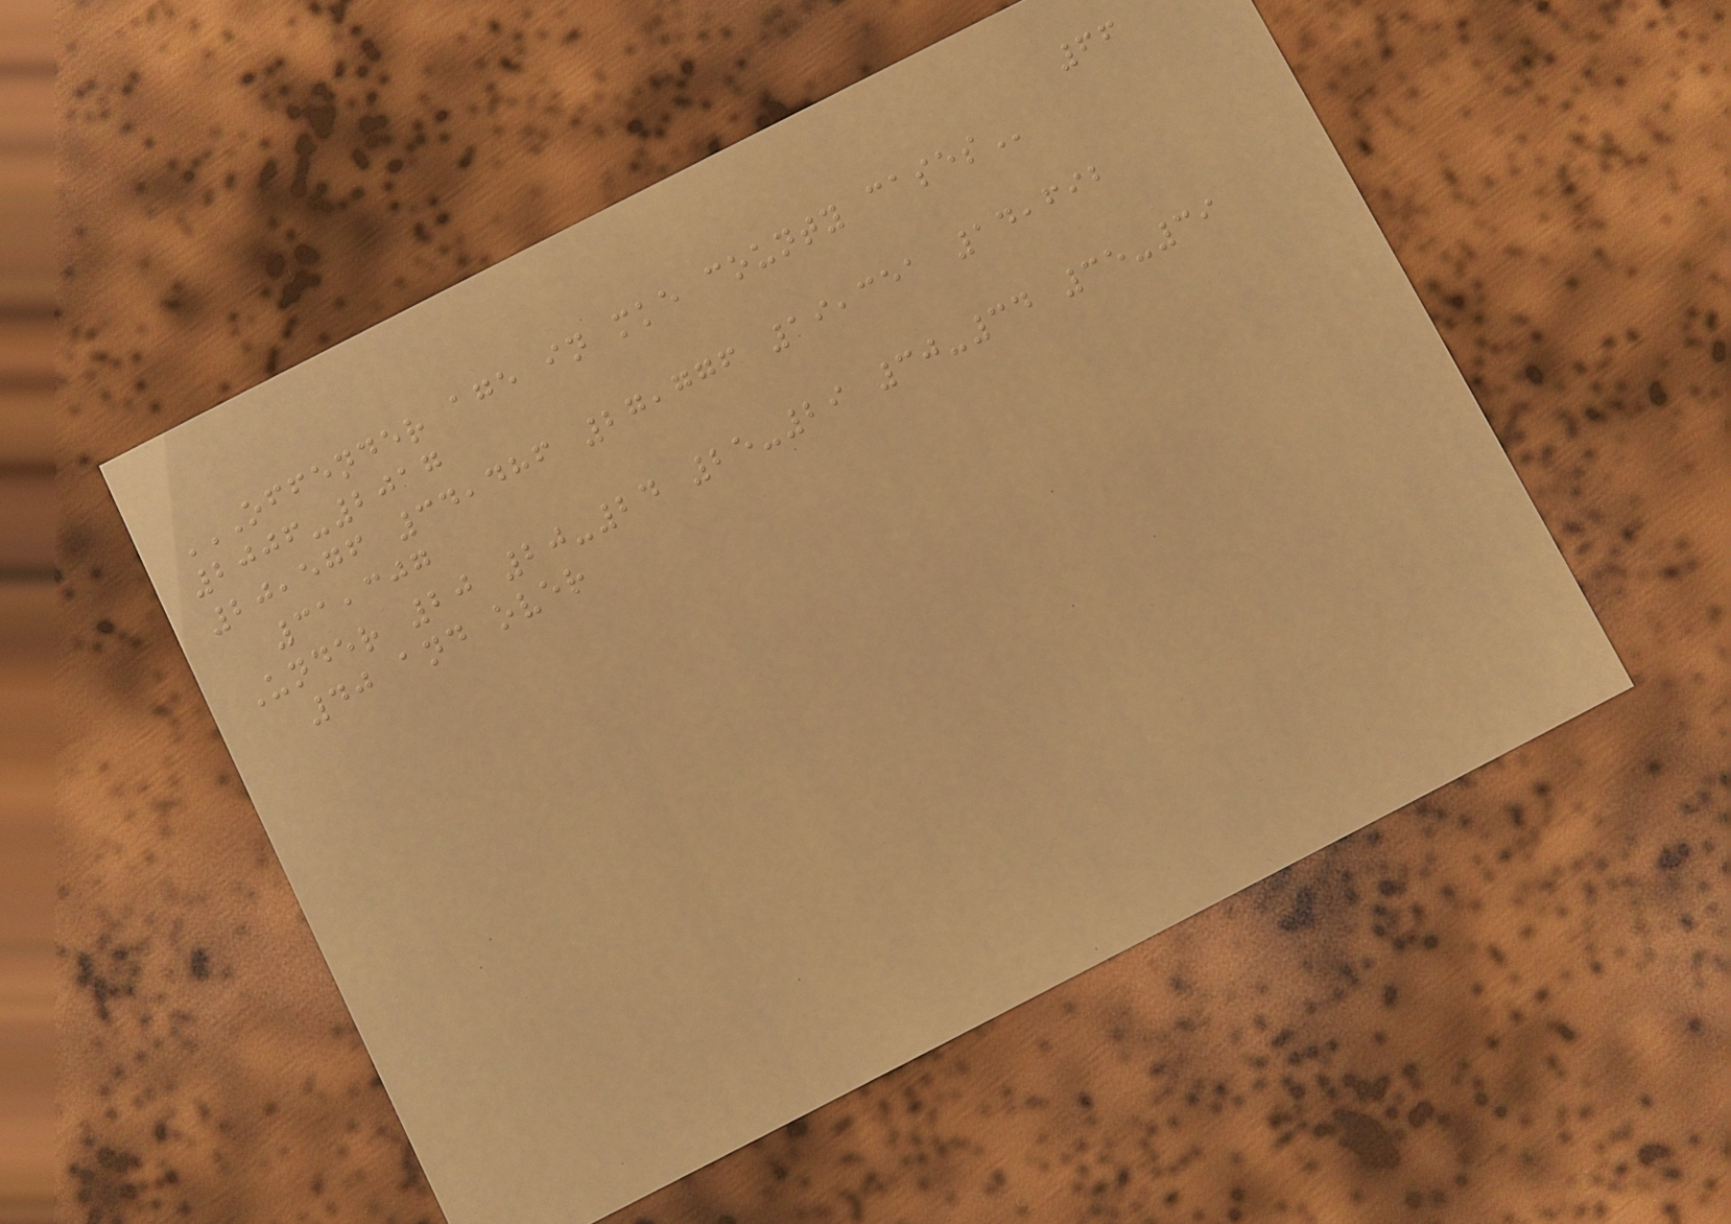66
OFFENDER AGE IN MKE COUNTY CASES
2006-2017
20,576 34,486 27,776 19,351 14,692
31,307
Under 20 20-24 25-29 30-34 35-39
40 and over
